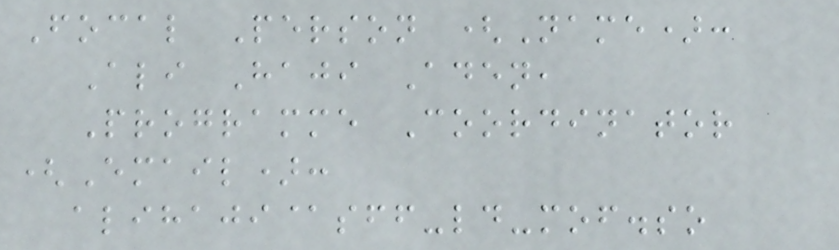Focal Person (Name):
Ali Haji Aden,
Programme Coordinator
(Email):
alihaji@sff-ld-mof.so
